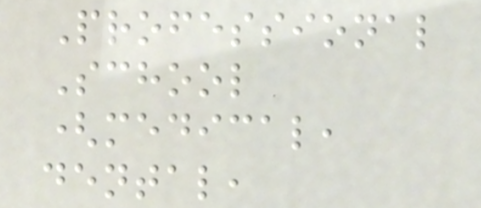Professional
School
(medical,
dental,
